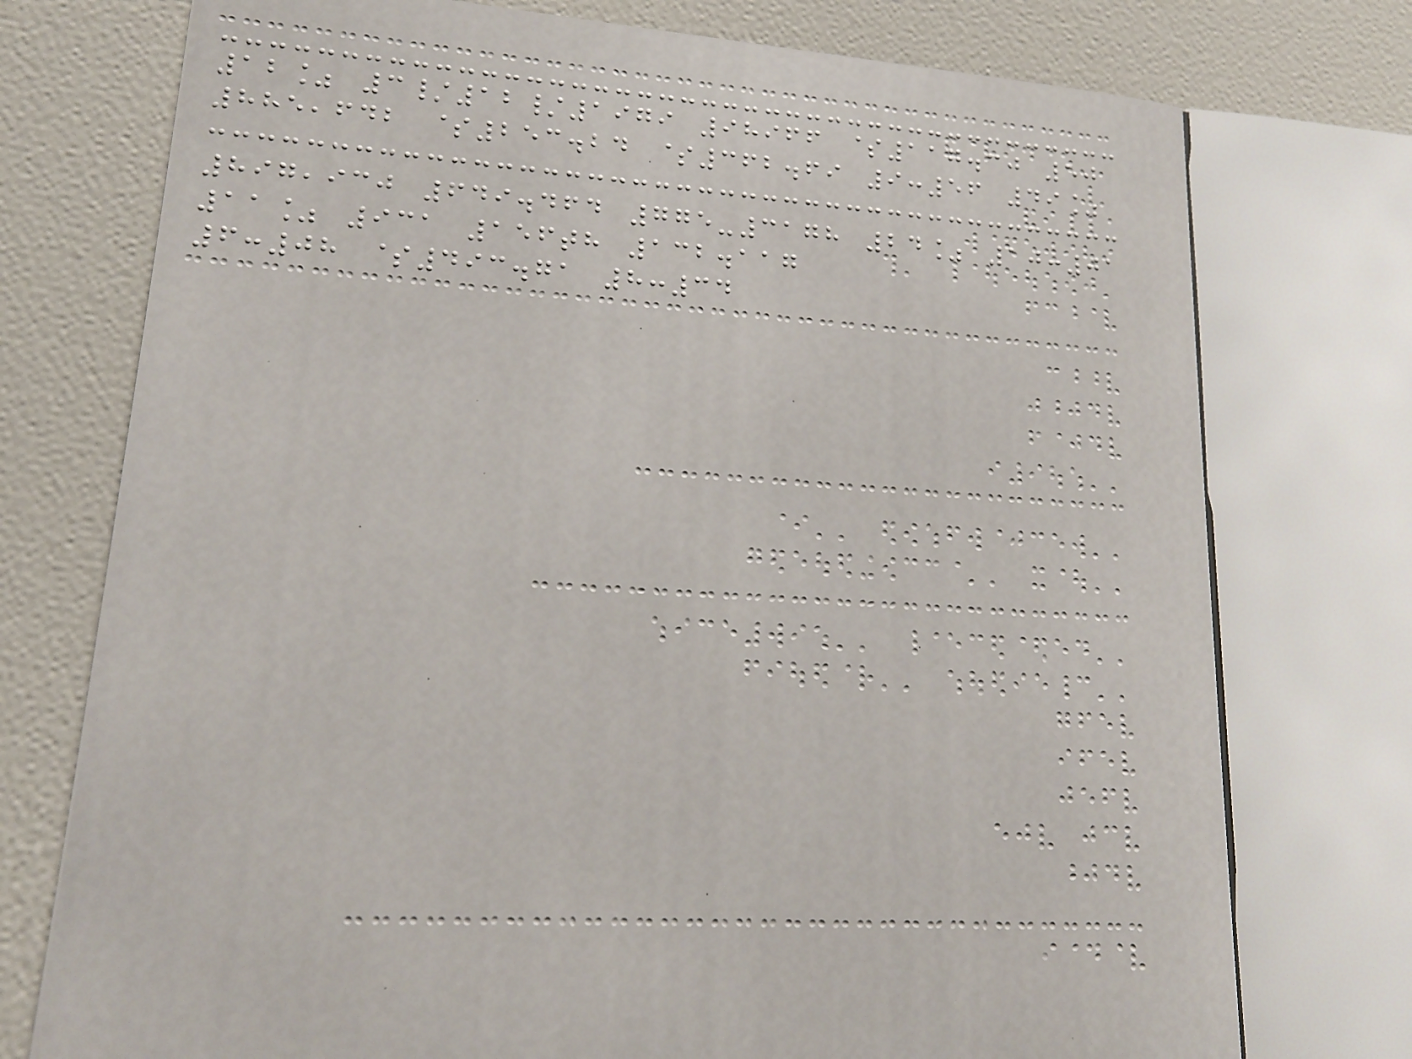12% 3/12/1979 98966 $117.30 50
885,642 $253.24 $362.69 9:56 49%
897,930 649.464 775-3178 24% 10:01
11% 931 156th 132.117
6:08 $493.71 8:34
